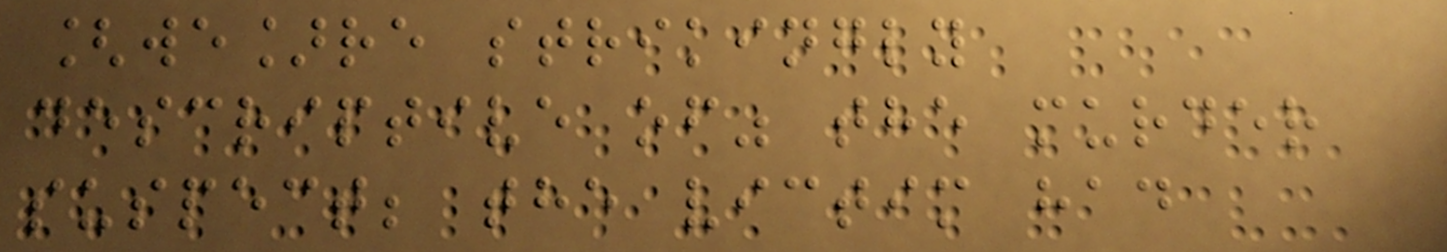[we]re strikingly
descriptive of" the murder
suspect; the victim had
